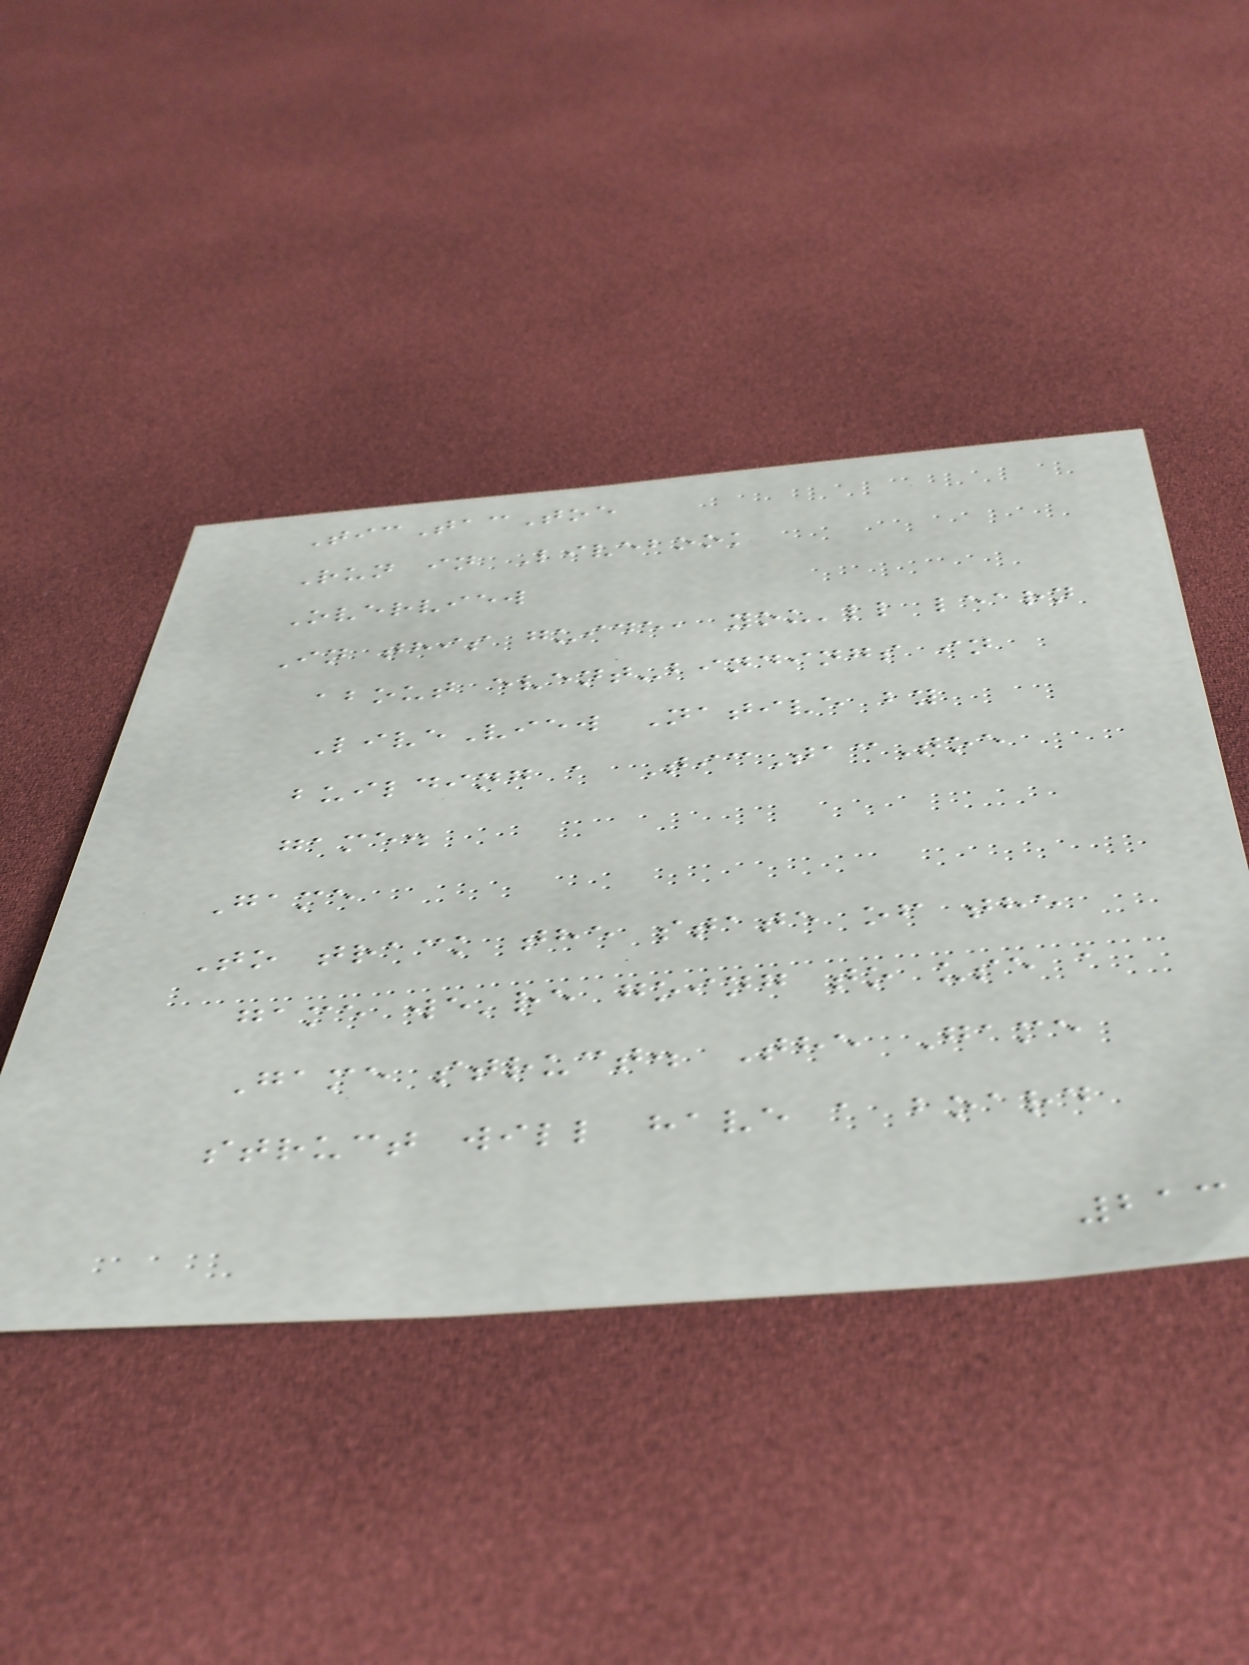TicTacToe
Run in Livebook
Overview
In this guide, you'll learn
about event-bindings in
LiveView Native by
building a TicTacToe
game.
Game
To track the state of the
game we're going to use a
Game struct. The Game
struct will have a board
213
